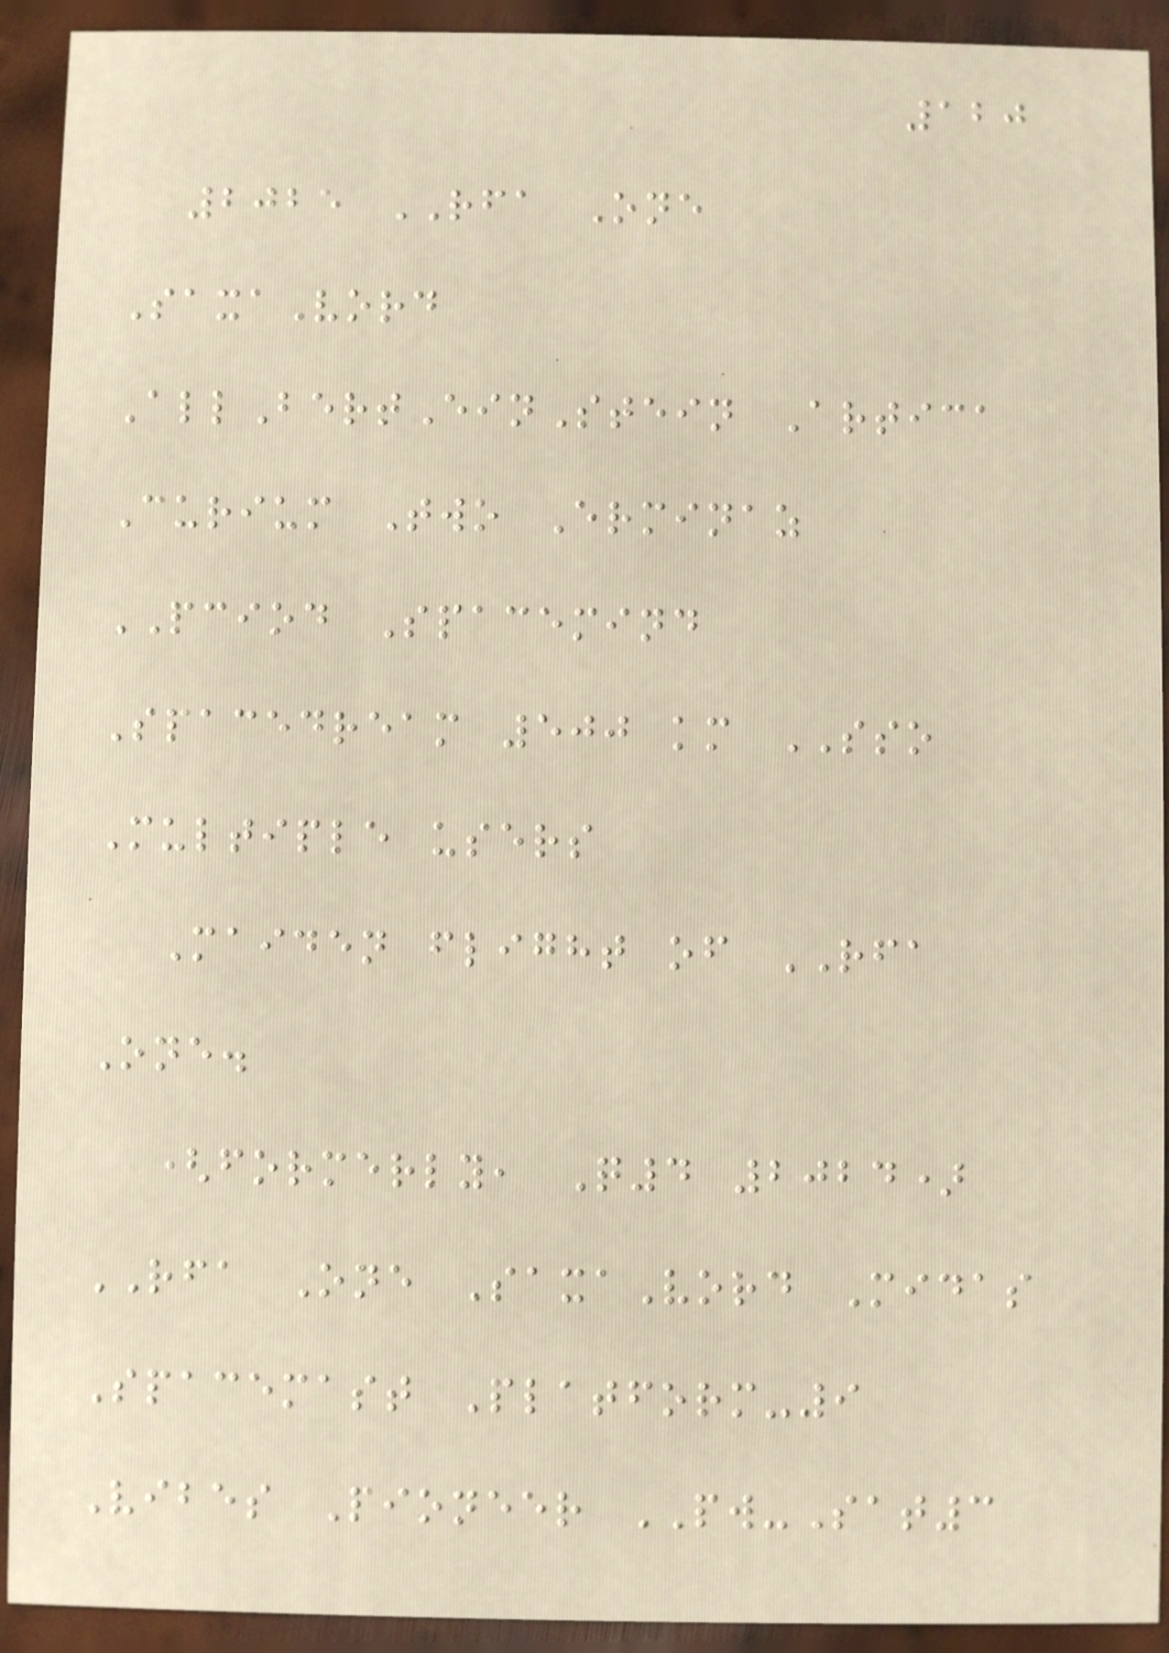120
2025 RFA One
SaxaVord
AllBertEinStein Artica
Curium Two Erminaz
PCIOD Spacemind
Spacedream 500 km SSO
Multiple users
Maiden flight of RFA
One.
(formerly, Q4 2024)
RFA One SaxaVord Midas
Spacemast Platform-9
Vibes Pioneer PW-Sat3
